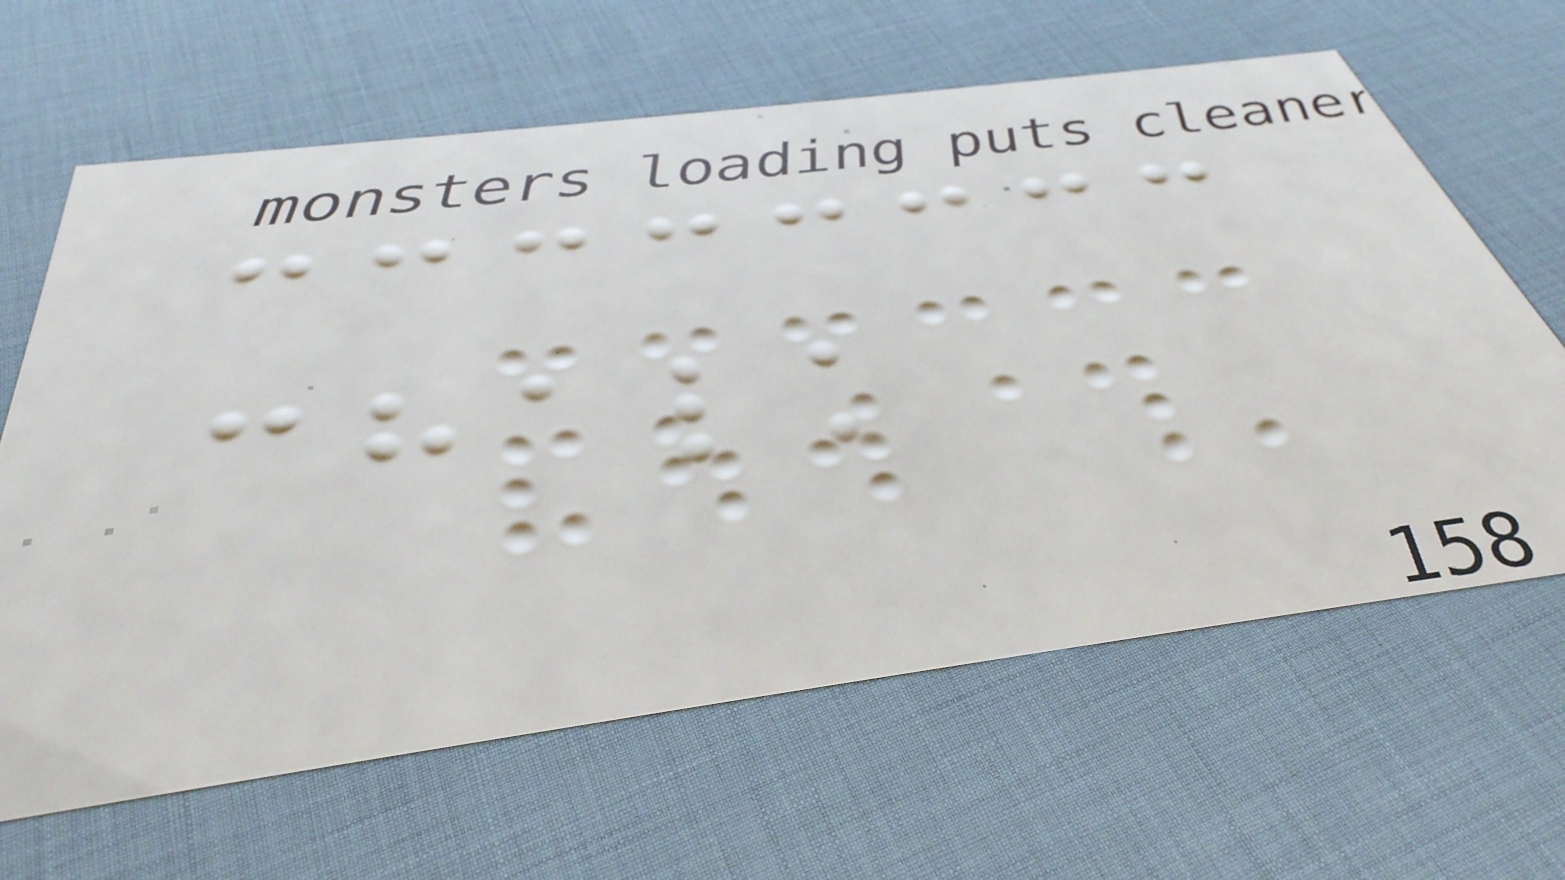chalk
